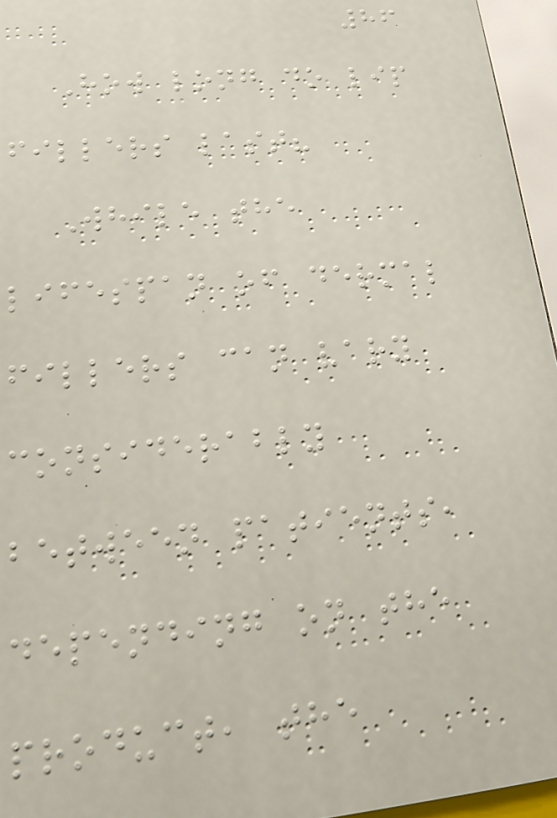86
How long do lip
fillers last?
While the
lifespan of dermal
fillers can vary
considerably
between patients,
depending on the
product, the
